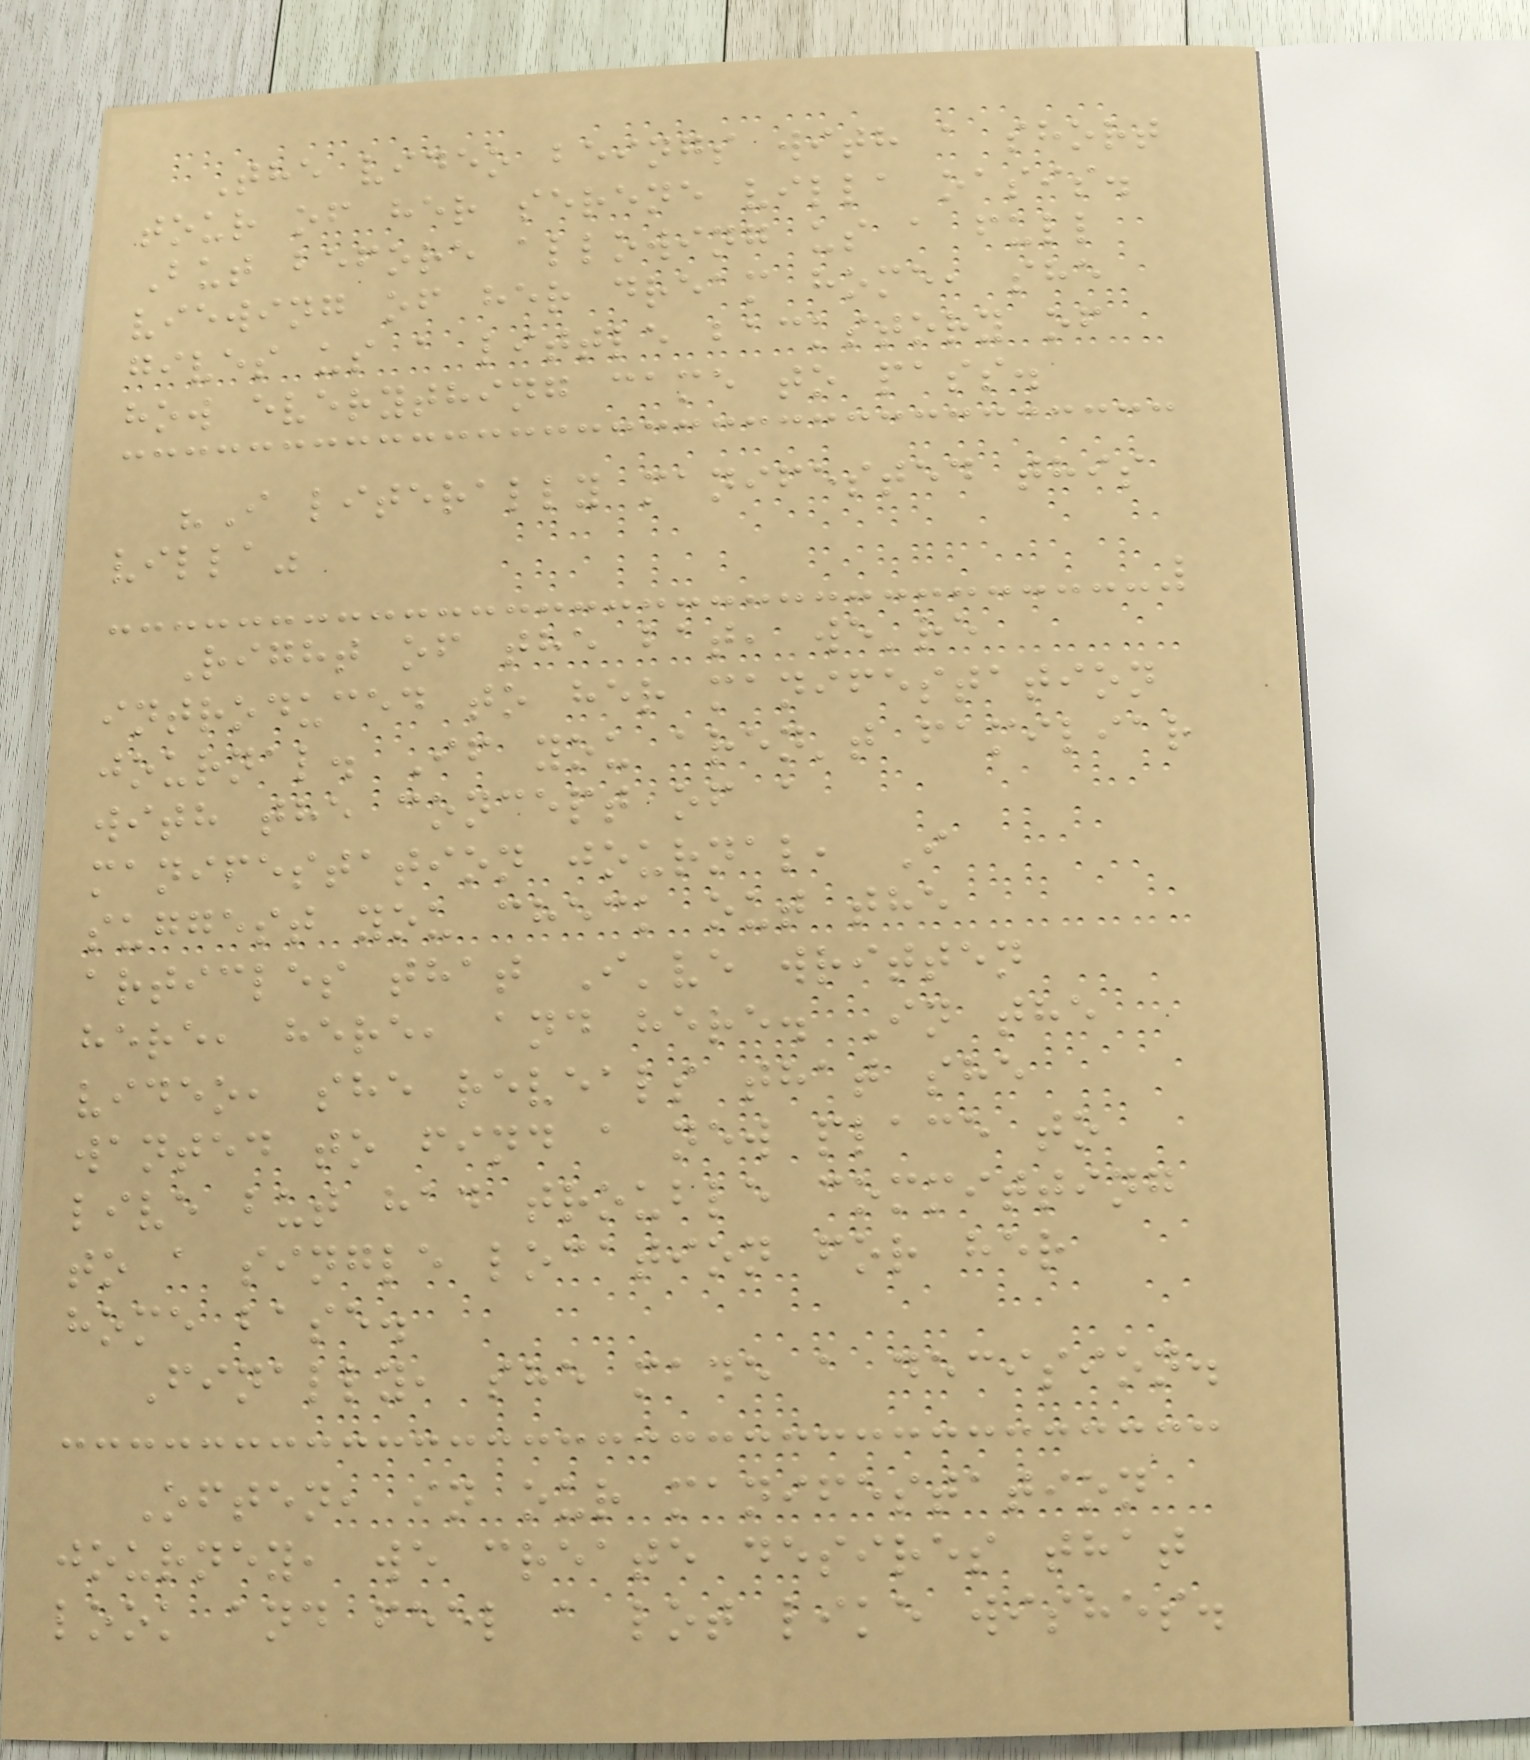The video beings with a short
tour of her serene villa oasis.
But before allowing us a full
viewing of her dream home, she
gives us a little backstory of
how everything came to pass.
"I literally manifested this
villa"
Right of the bat, we're
introduced to her manifestation
journal. If you aren't familiar
with the concept of a
manifestation journal, I
suggest you check out the
articles that I've written
here, here, and here. In the
video, she reveals that she
wanted to find a new place to
live but had trouble committing
to a single location for her
home base.
Finally, she made a decision.
Often, in our manifestation
journey, we create desires that
look and feel a lot like wishes.
